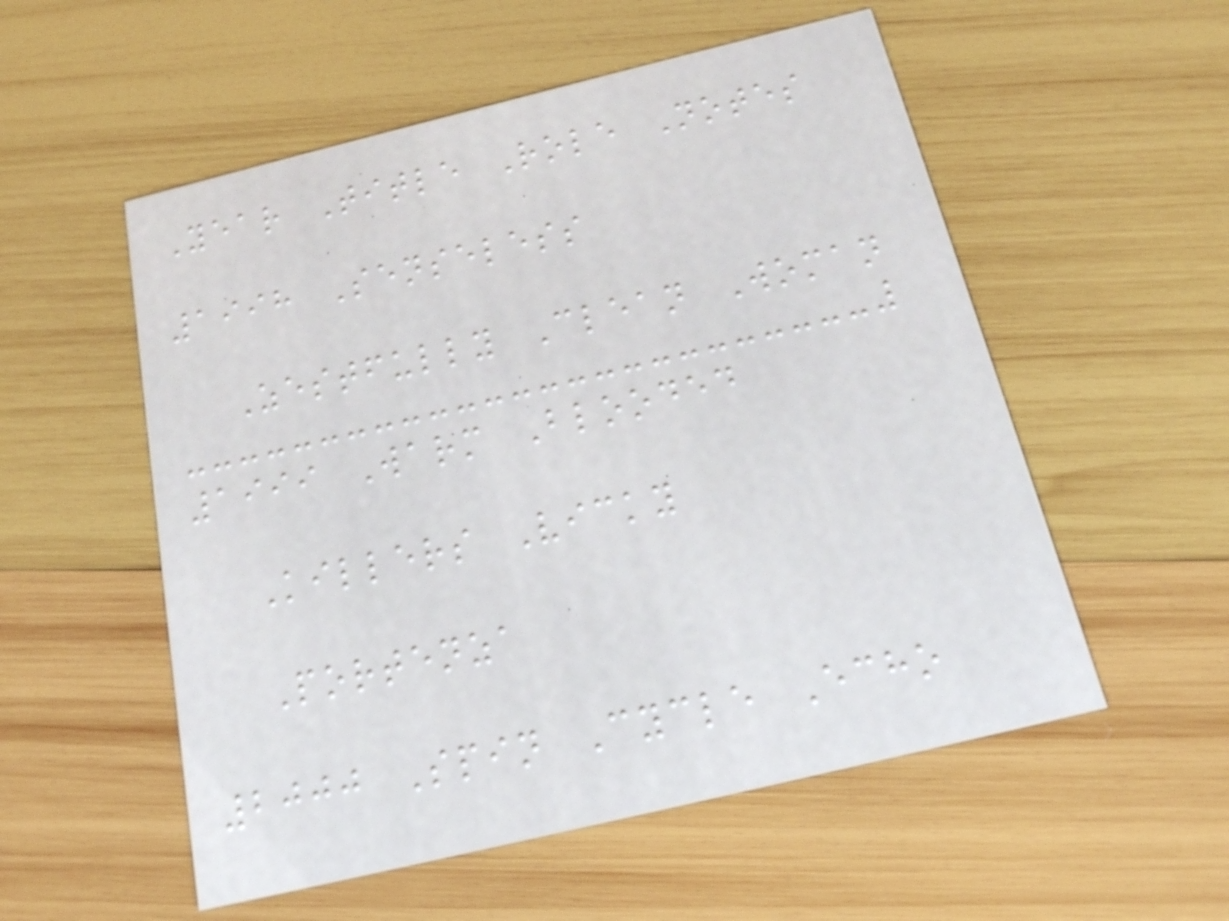Year Title Role Notes
1998 Senseless
Zestfully Clean Woman
1999 Warm Blooded
Killers Vicky
Portenza
2000 Spin Cycle Echo
